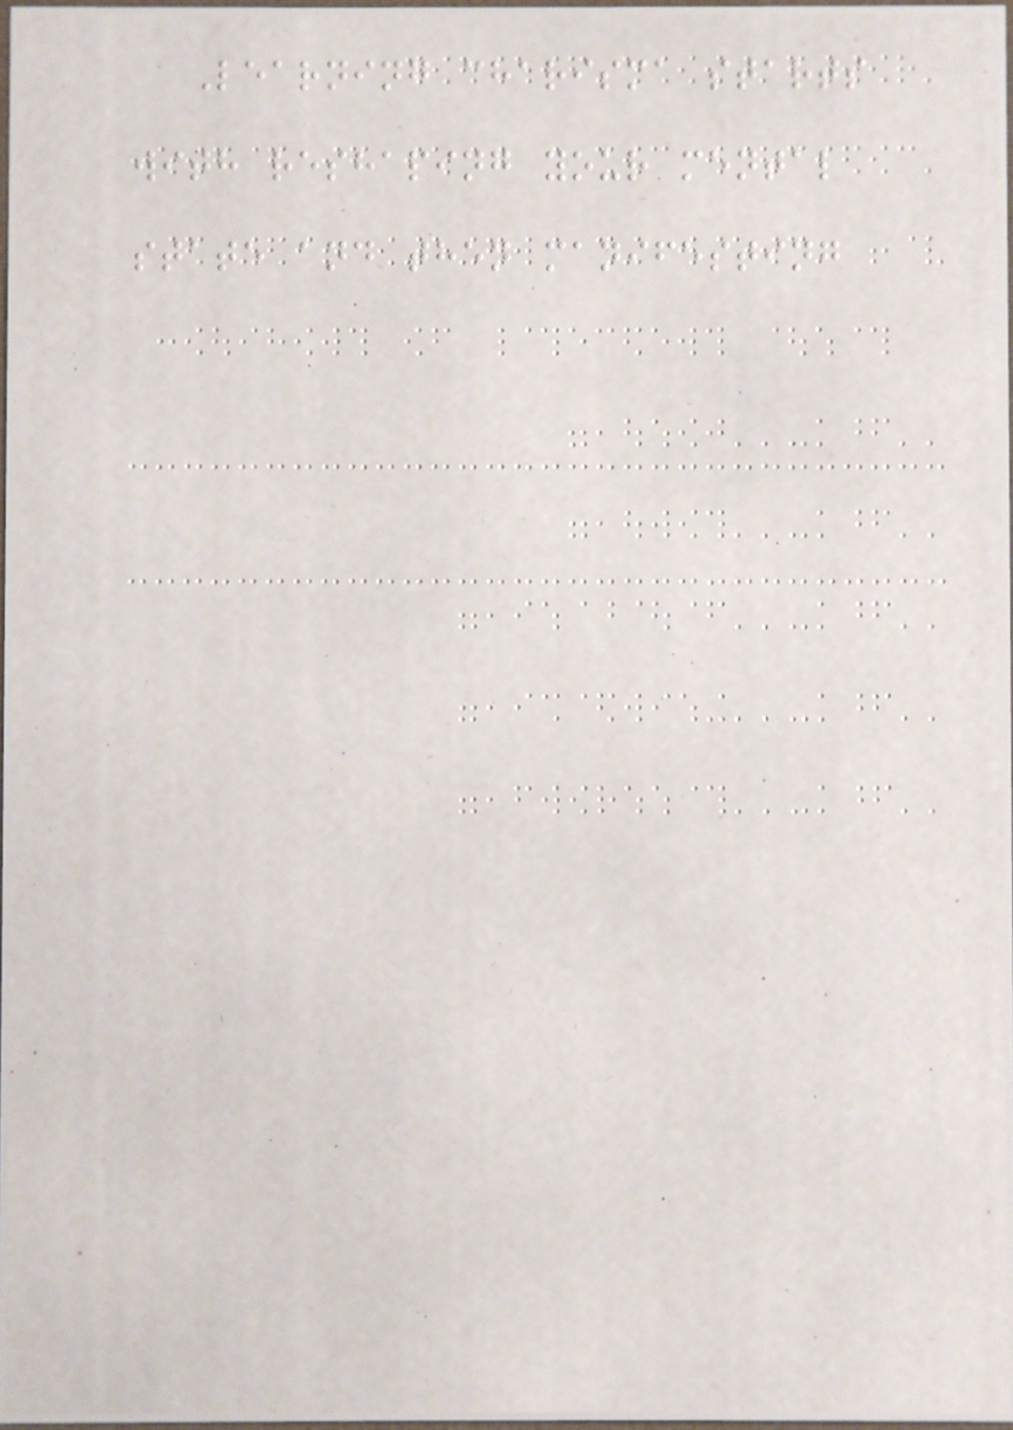Learning charisma starts
with reshaping your mental
state and then manifesting
